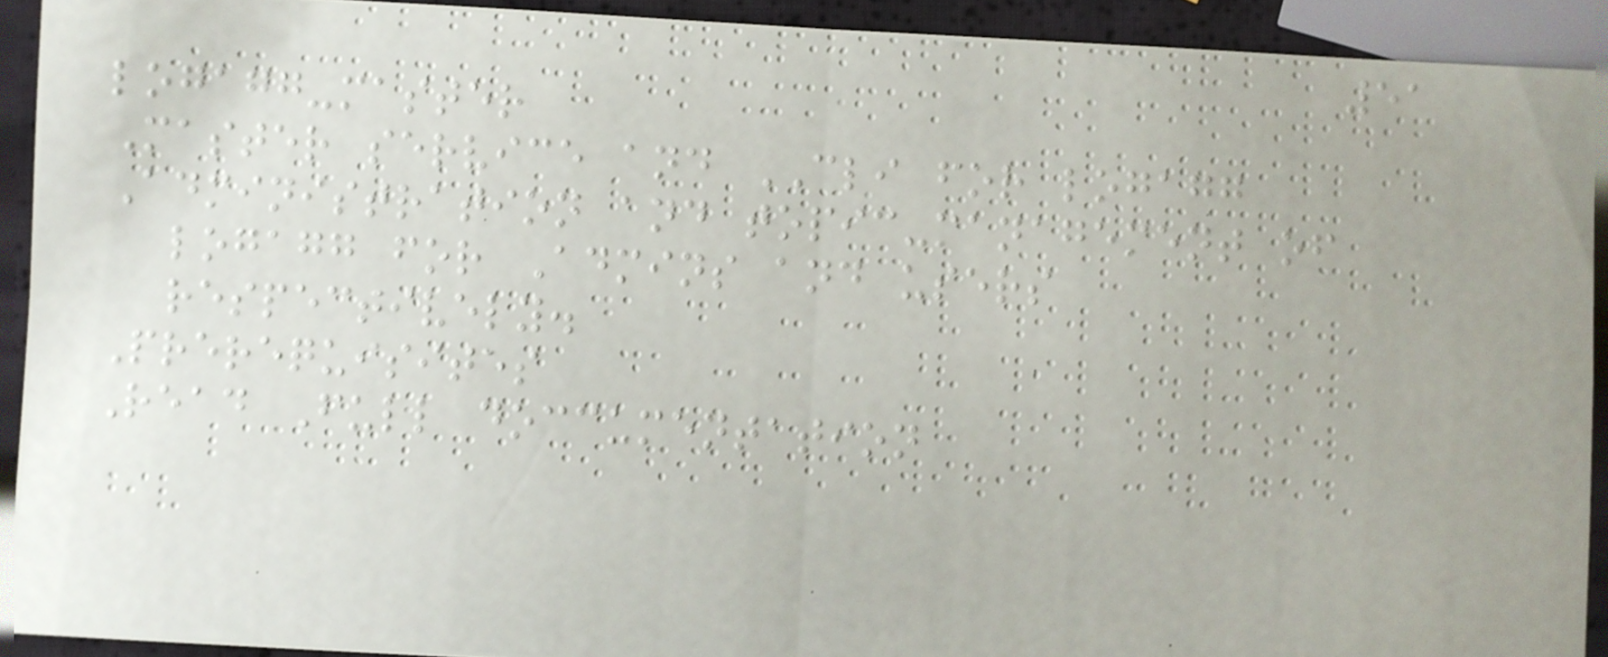51
logagg-master
Master service and CLI for logagg
Administration and topic-management of
logagg for Admins and users
respectively.
Prerequisites
Read Full doccumentation
